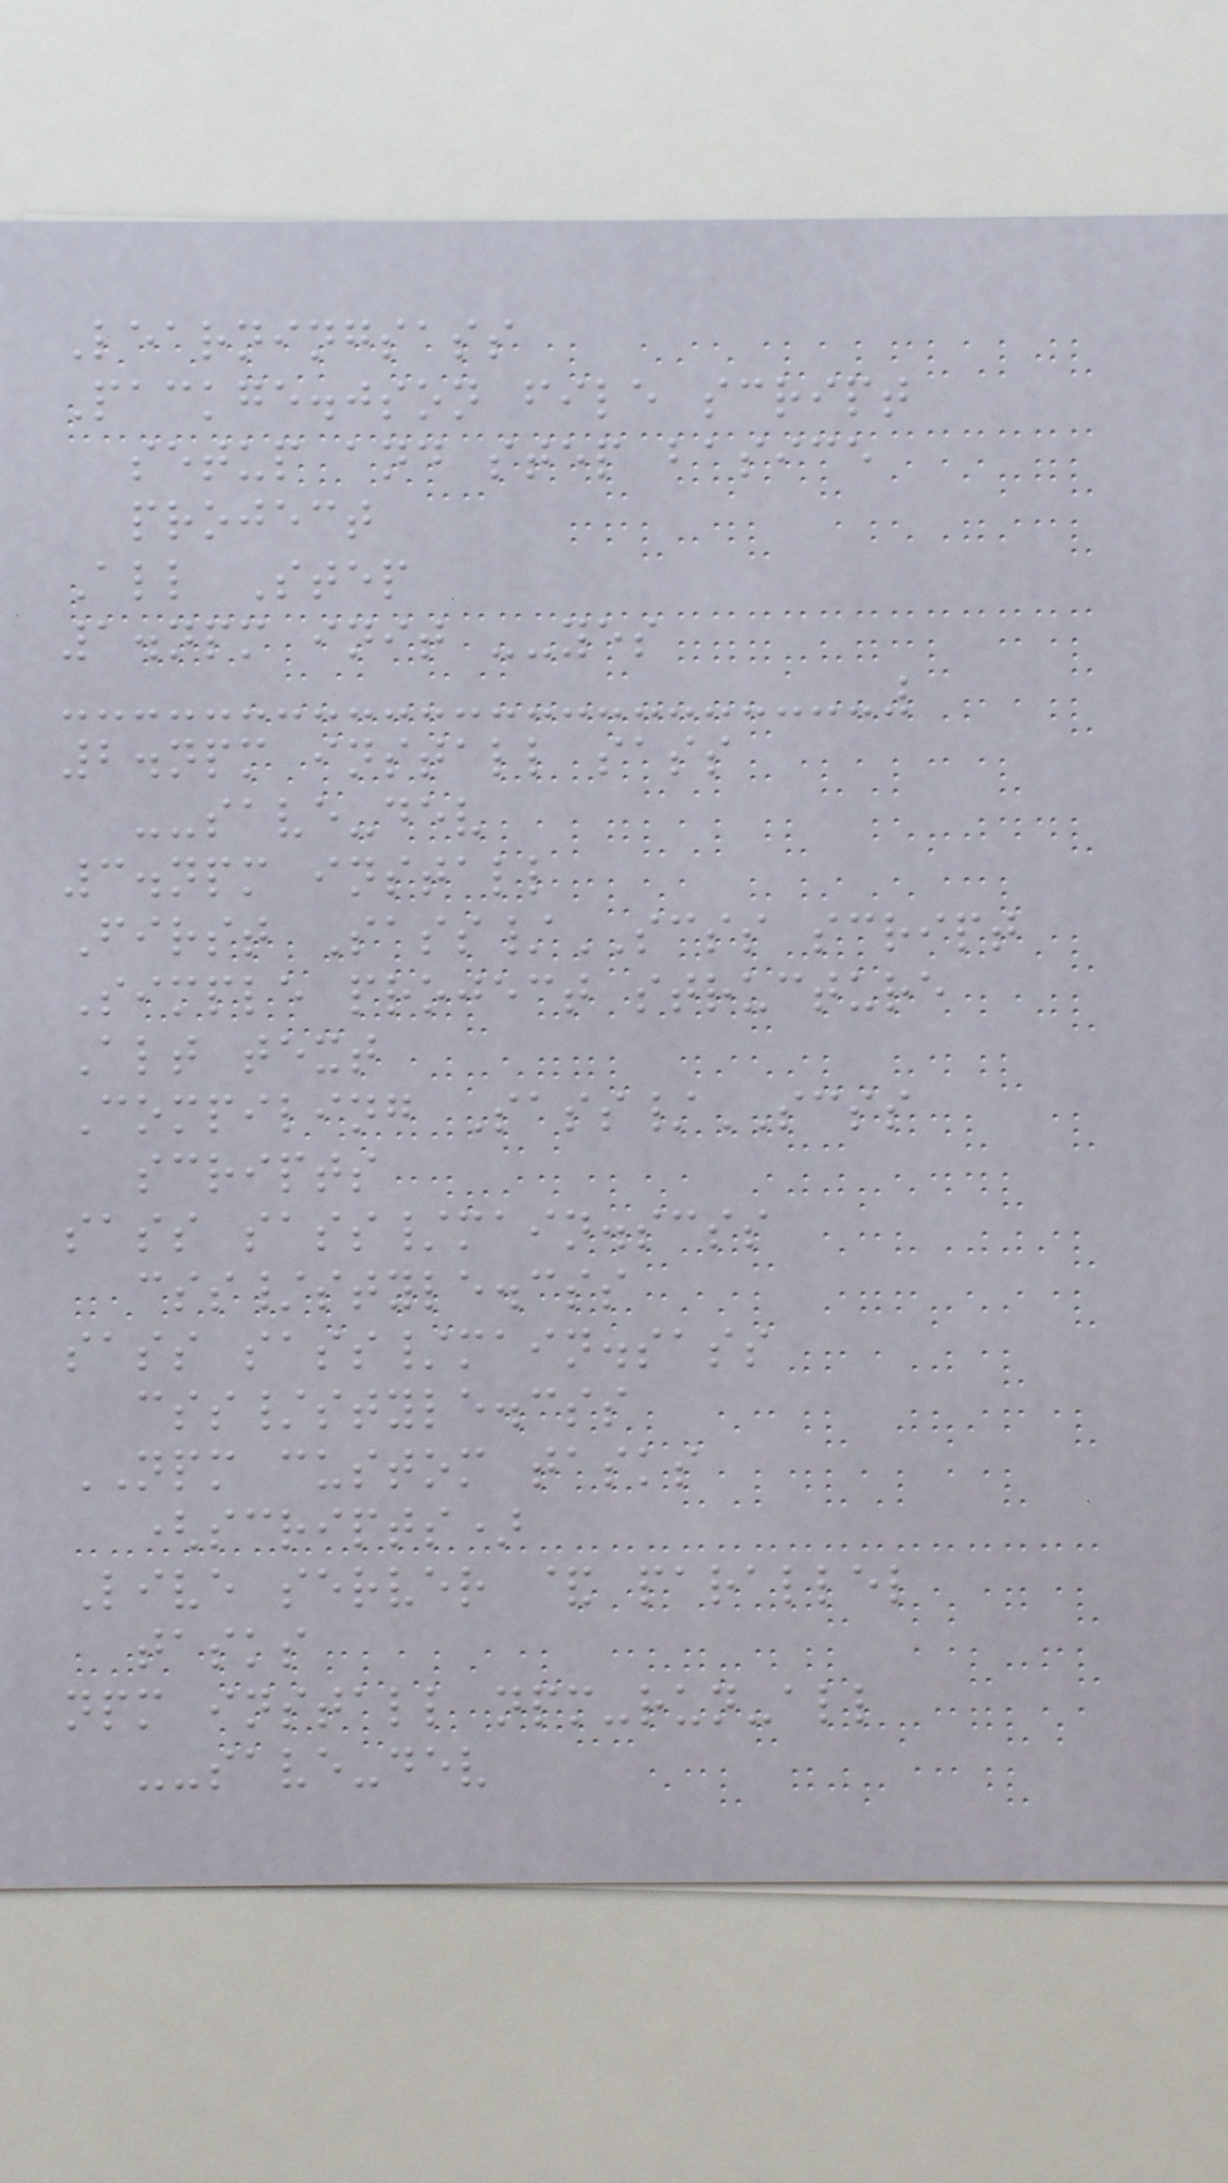Learningsass
Packge.json file script
setup and step basice
project
All Step
1.npm init --yes
2.npm install sass
--save-dev
3.npm install
First Sass/SCSS script
Simple project structure
Alt text
Compiling Sass/SCSS
scripts
sass sass/main.scss
css/style.css
sass sass/main.sass
css/style.css
NPM custom tasks
(scripts)
Live server & parallel
tasks
npm install npm-run-all
--save-dev
